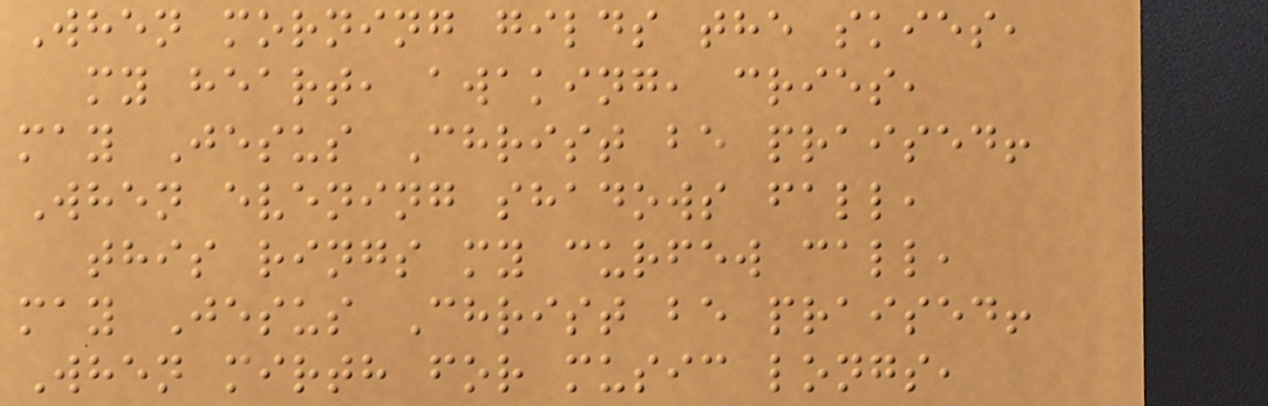When morning gilds the skies,
my heart, awaking, cries,
may Jesus Christ be praised!
When evening shadows fall,
this rings my curfew call,
may Jesus Christ be praised!
When mirth for music longs,
